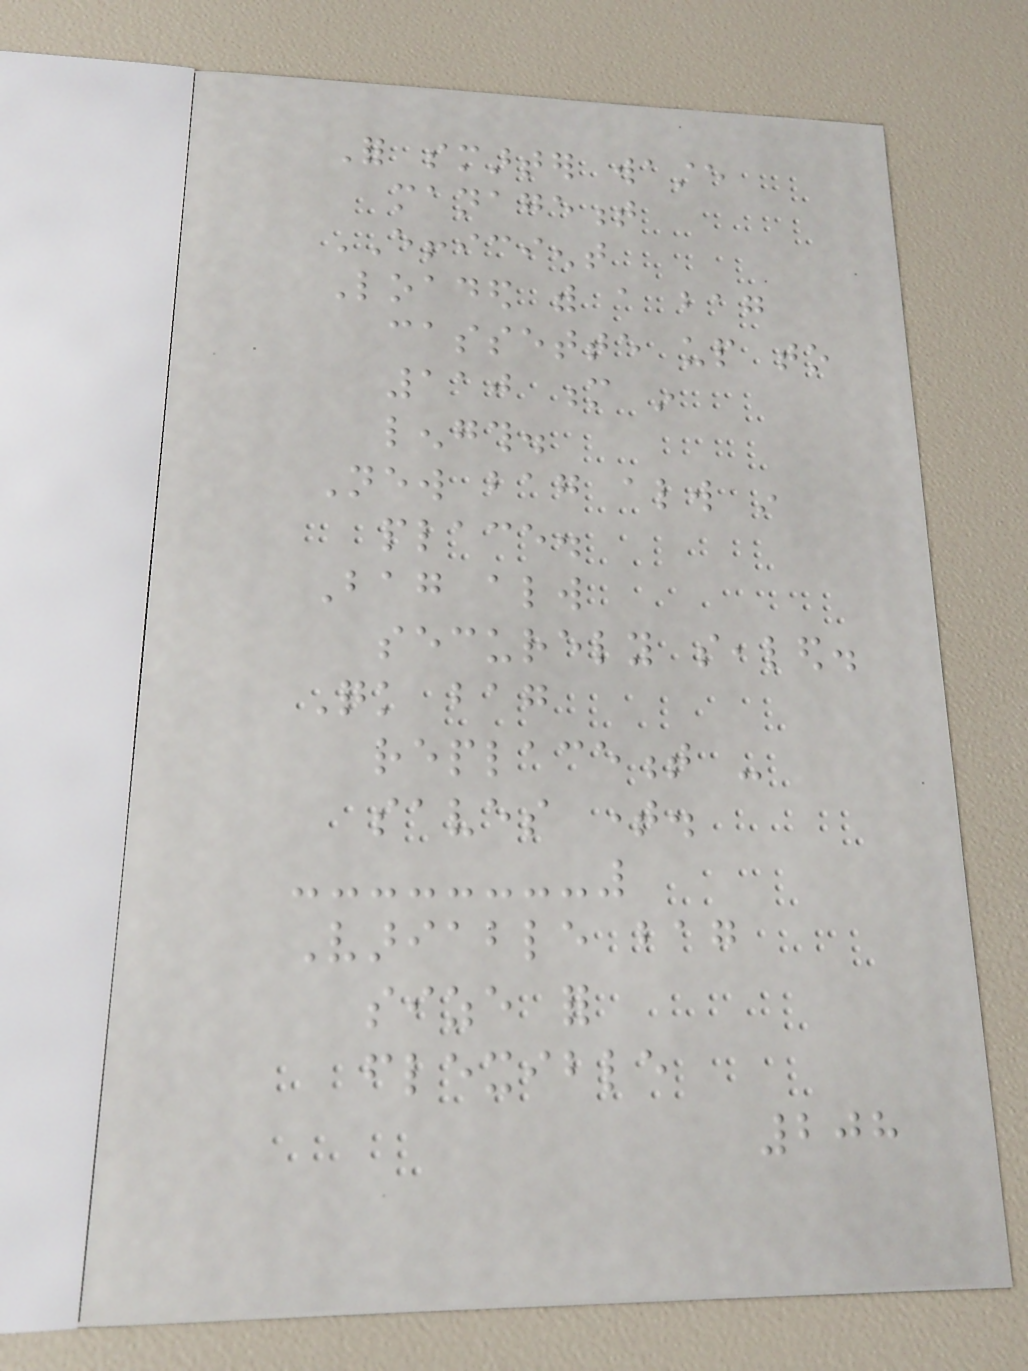For smarter waste
management
EFFICIENT
Loaded with a bag
cassette up to
110 m in
length.
New bag always in
place.
Bag always
securely sealed.
Quick bag
replacement -
saves time.
Variable bag
size for
flexible
208
